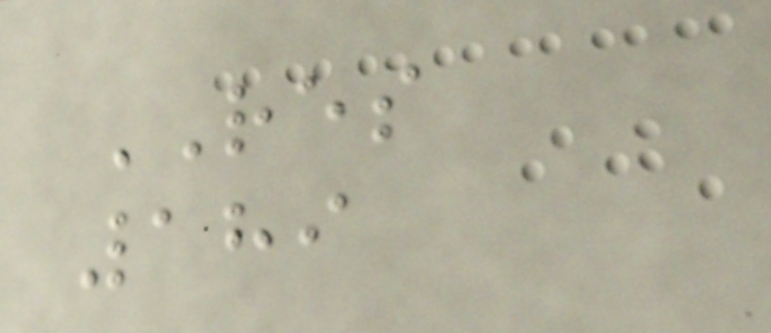RES
189
